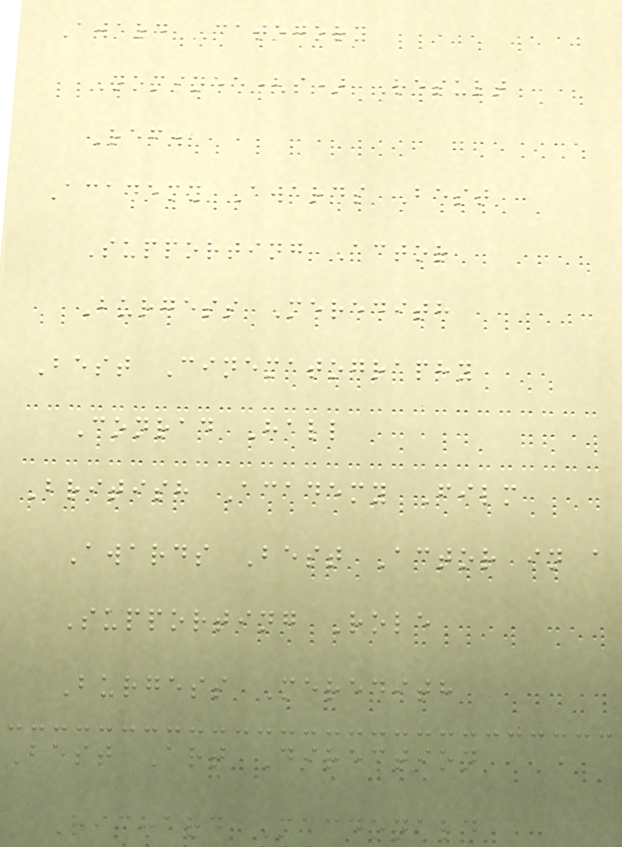Award Category
Nominee(s) Result
Ref.
Academy Awards Best
Supporting Actor
Burgess Meredith
Best Cinematography
Conrad Hall
British Academy Film
Awards Best Actor in a
Supporting Role
Burgess Meredith
Best Art Direction
Richard Macdonald
